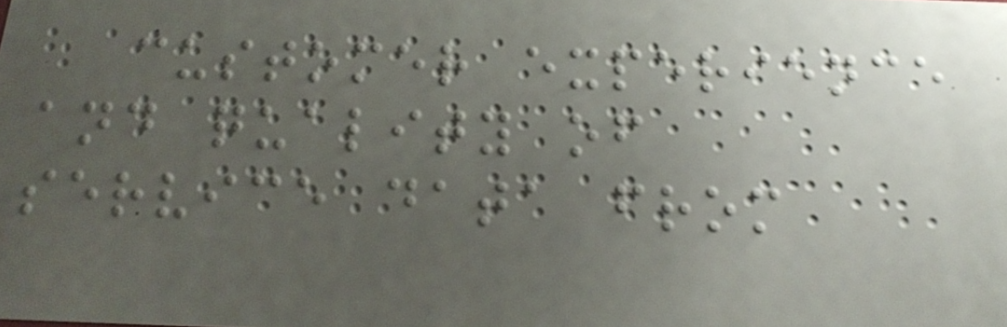customer experience
and quality of
service data from
